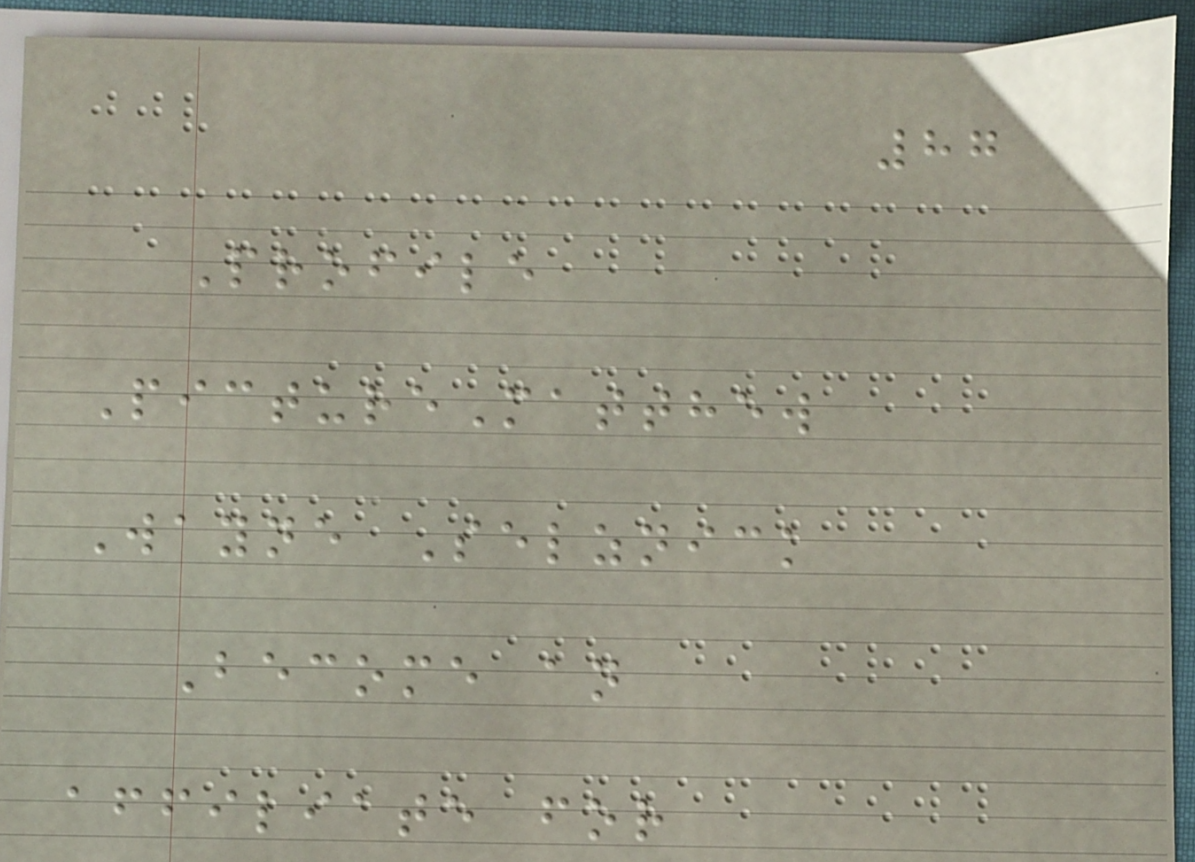87
Profile
PictureMatthew
Wayne Selznick
Become an
affiliate for
